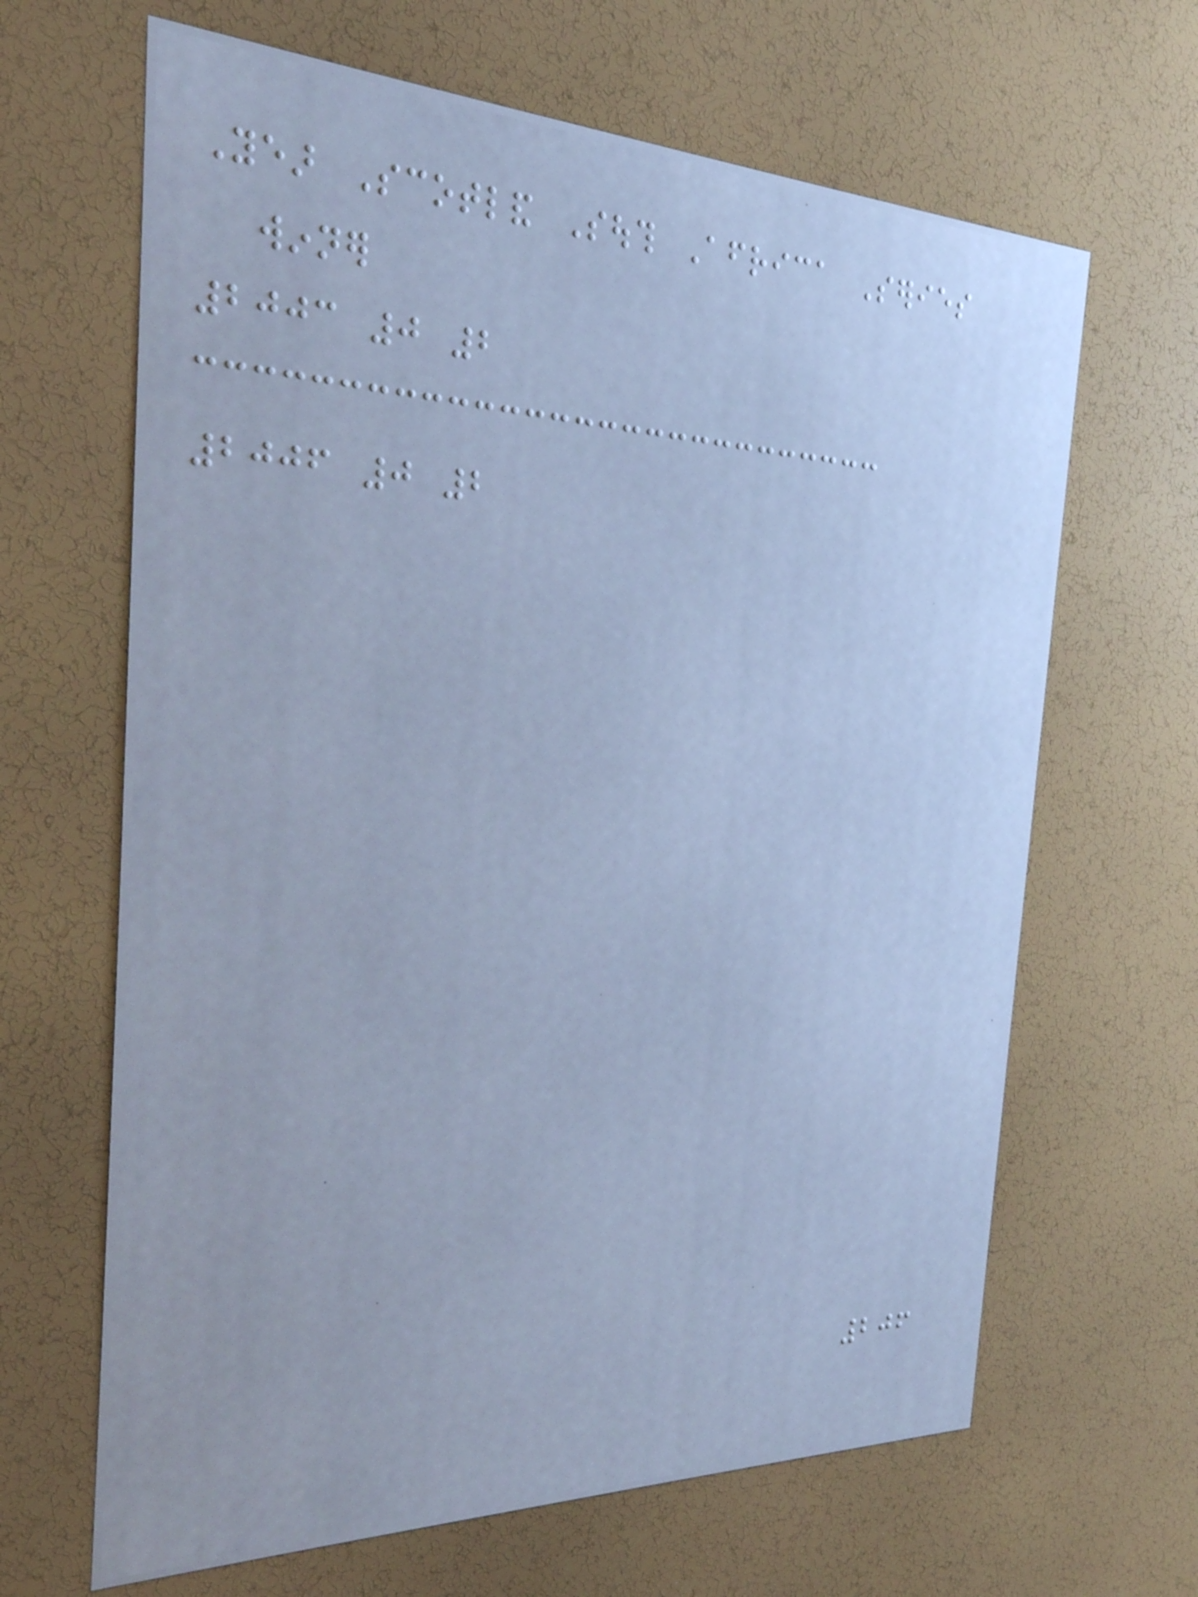Year Scotland South Africa Series
winner
2003 0 2
2006 0 2
206
